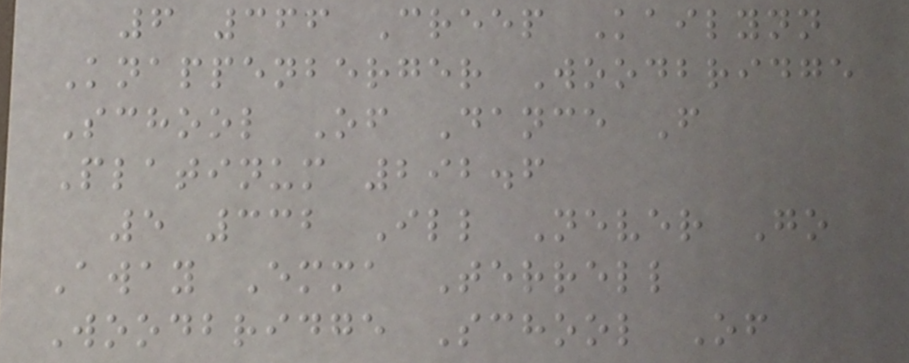6 366 Creep Kailynn
Knappenberger Woodbridge
School Of Dance F
Platinum 292.6
5 332 Ill Never Go
Away Emma Terrell
Woodbridge School Of
